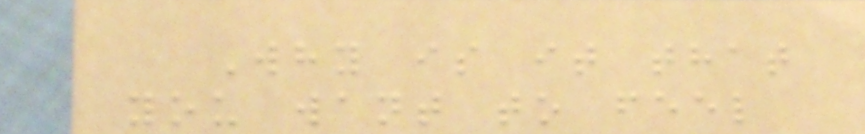Why is it that
you want to feel
